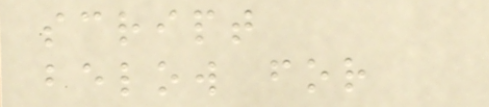script
below for
